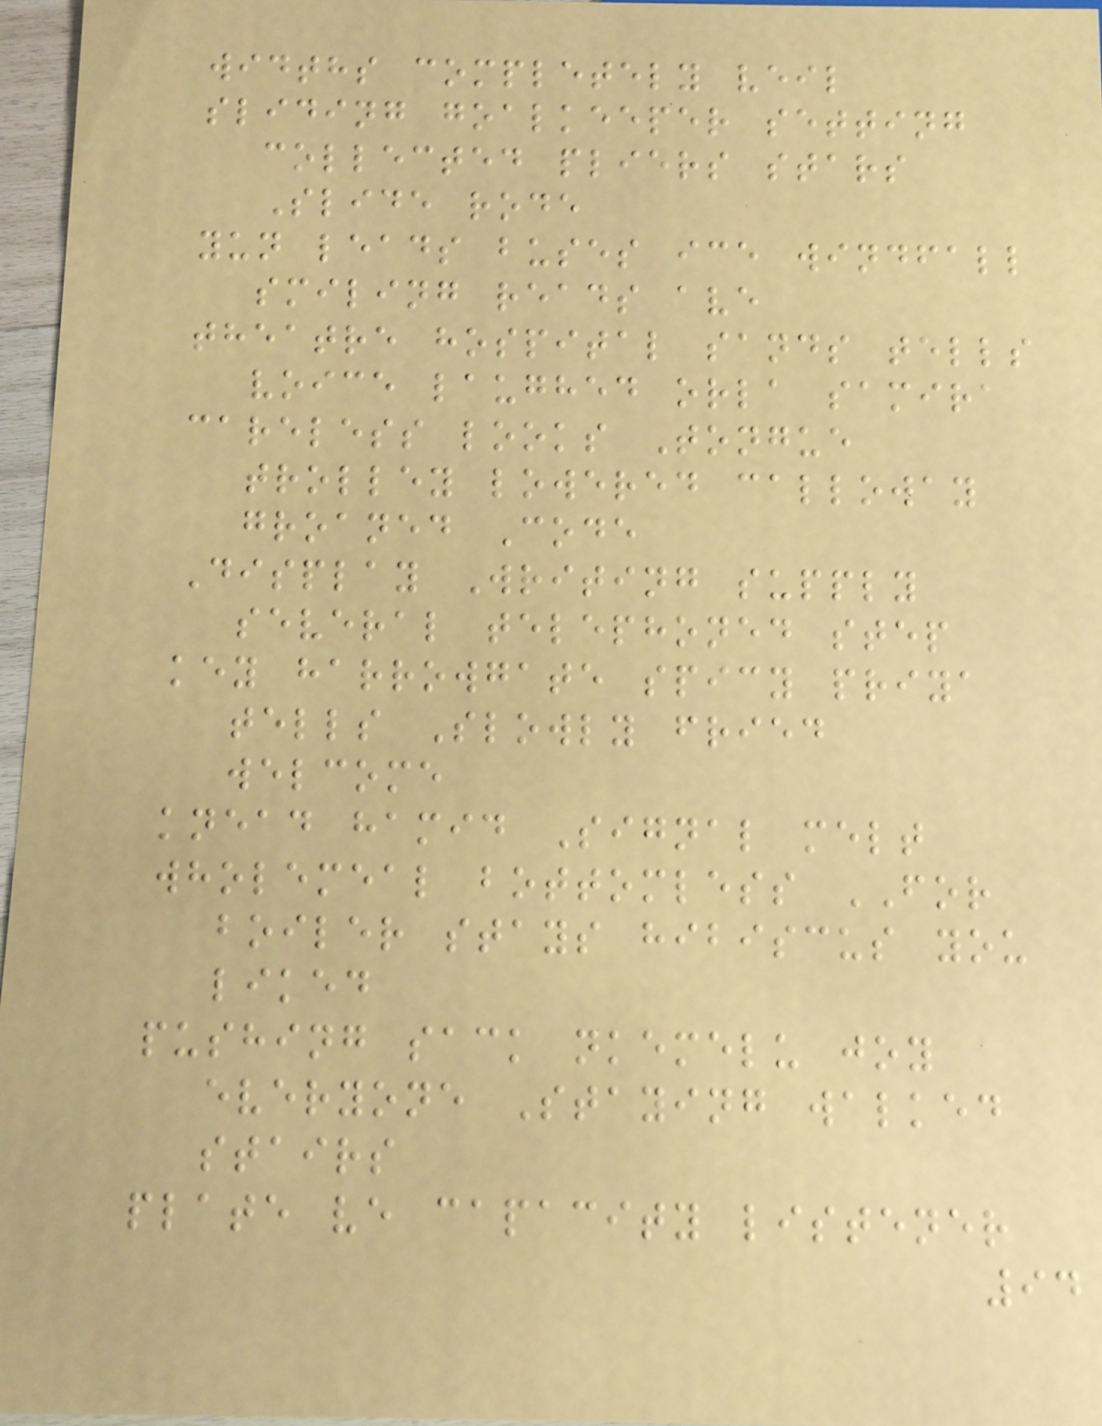widths completely veil
sliding goalkeeper setting
collected pliers stars
Slide rode
yun leads buses ice windfall
smiling reads ave
theatre hospital sands tells
voice laughed orla samira
careless looks Tongue
trolley lowered calloway
groaned Code
Display Writing supply
several telephoned step
key harrowgate spicy priya
tells Slowly fried
welcome
knead hamid Signal melt
wholemeal bottomless FOR
boiler stays hibiscus you
liked
pushing sack nkemelu joy
everyone Staying walked
stairs
plate ve capacity listener
94
